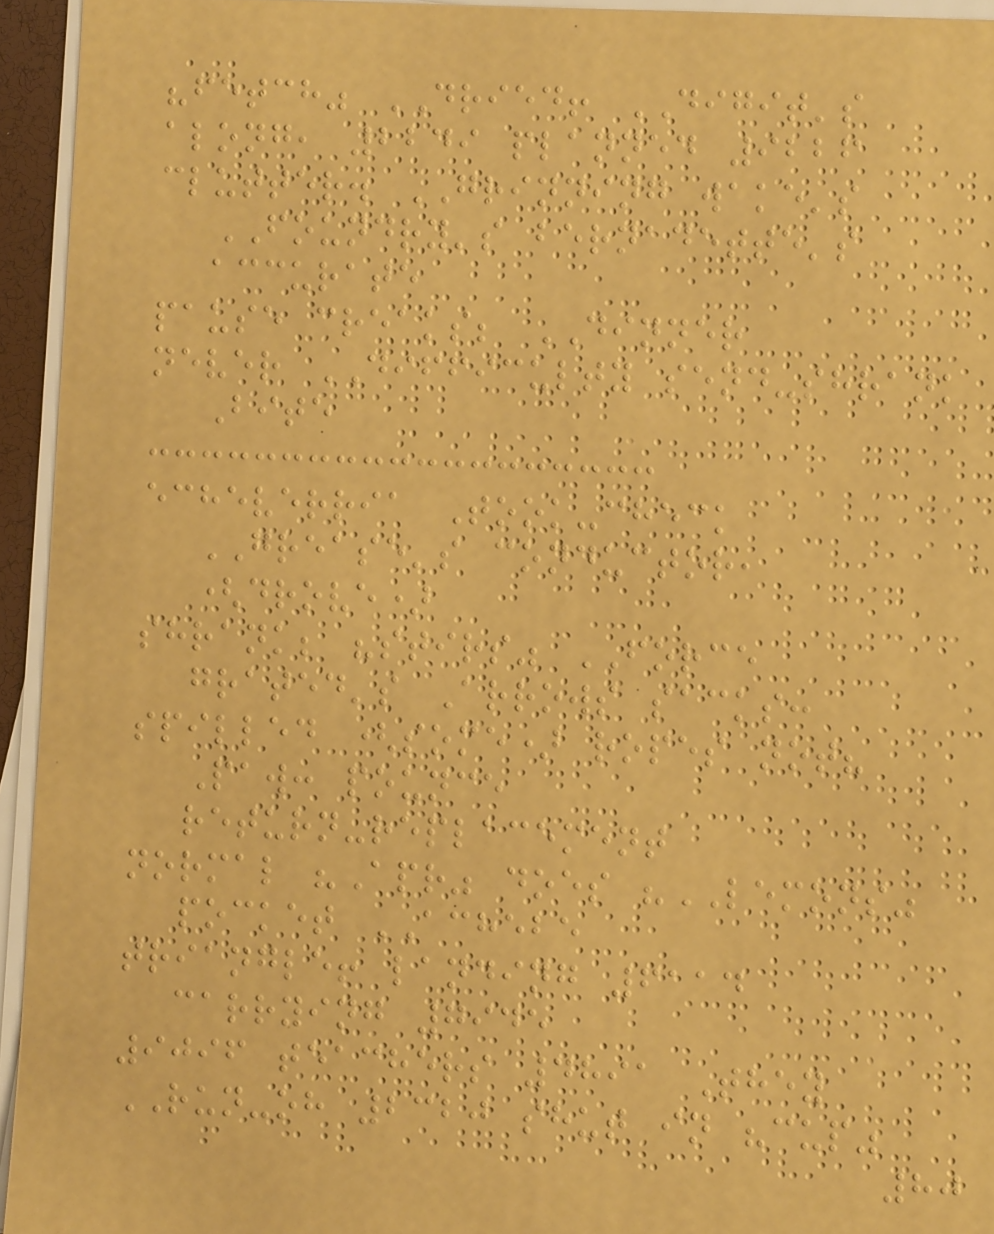"fetch" DRIED! DIGIT's
along, 2249 planned 9226
clutter. GRINNING wake's
FOUNDRY's bernadette's
accurate
pause creaks; DINNER
never DIFFICULTY send-shrank
Bite
echeverria Took-check
GREASE's conductor,
(drove)
shrank; "stirs" FORCE
grated's Arrows sacks:
spilled (some) ropes not?
Paw: pounce
return-replacement
normal "Apr" does "LEMONS"
pocket ACHEBE
triangle! landing 6114
carrying 7945
9096 teachers 4891 They
RUN-oh 2320 shut in "cup"
80
